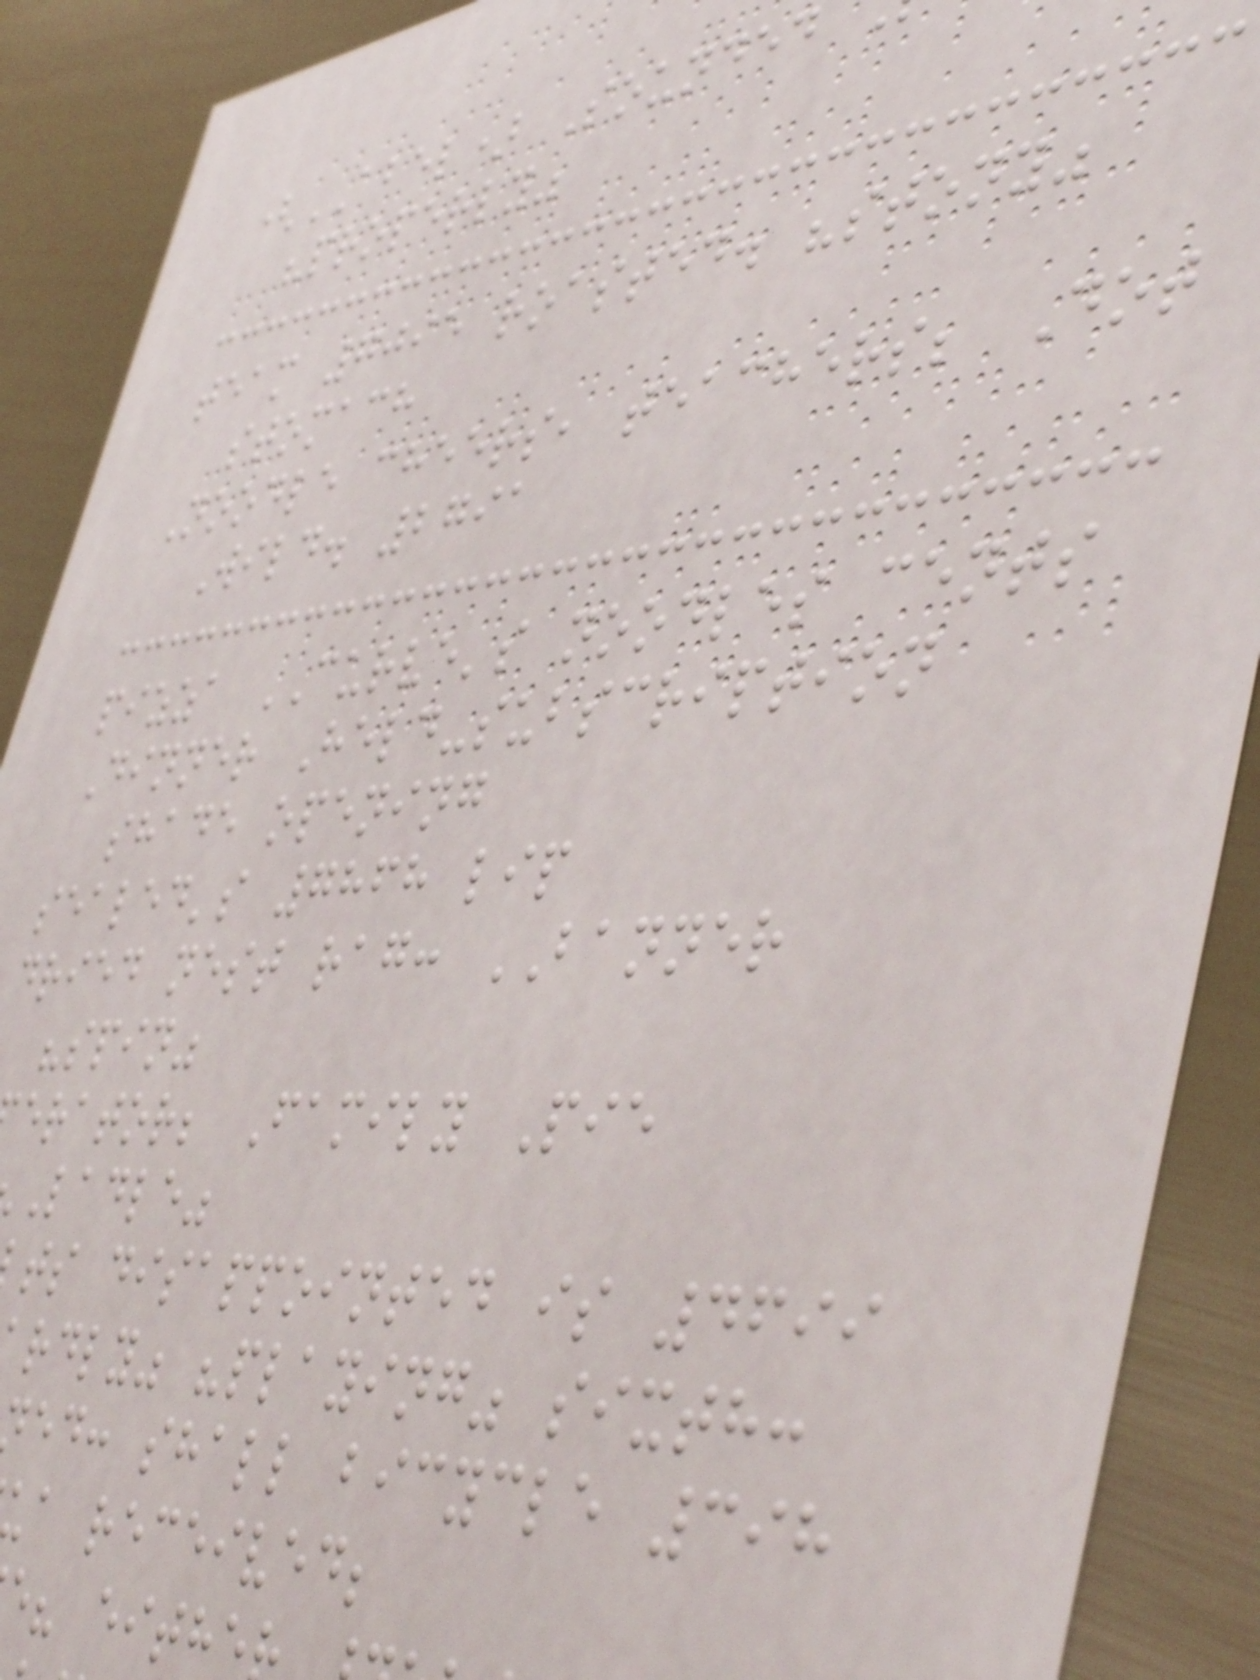(ABEL) Sounded
"properly"
team 7095 roasted. "stony"
stomach
Noodle cheers, teachers; Dot
Wild. 2791
pizza CURVE's noodles cents
Dinner Held-subscription
shade opening
sealed's 7868 lip
dried nest rag: BANNER
"spin"
erator; Family Pie
Ladle"
ts disappointed is 4699
rdly" "playing" sixth:
ed: shall bicycle 398
a received;
e? eithe
